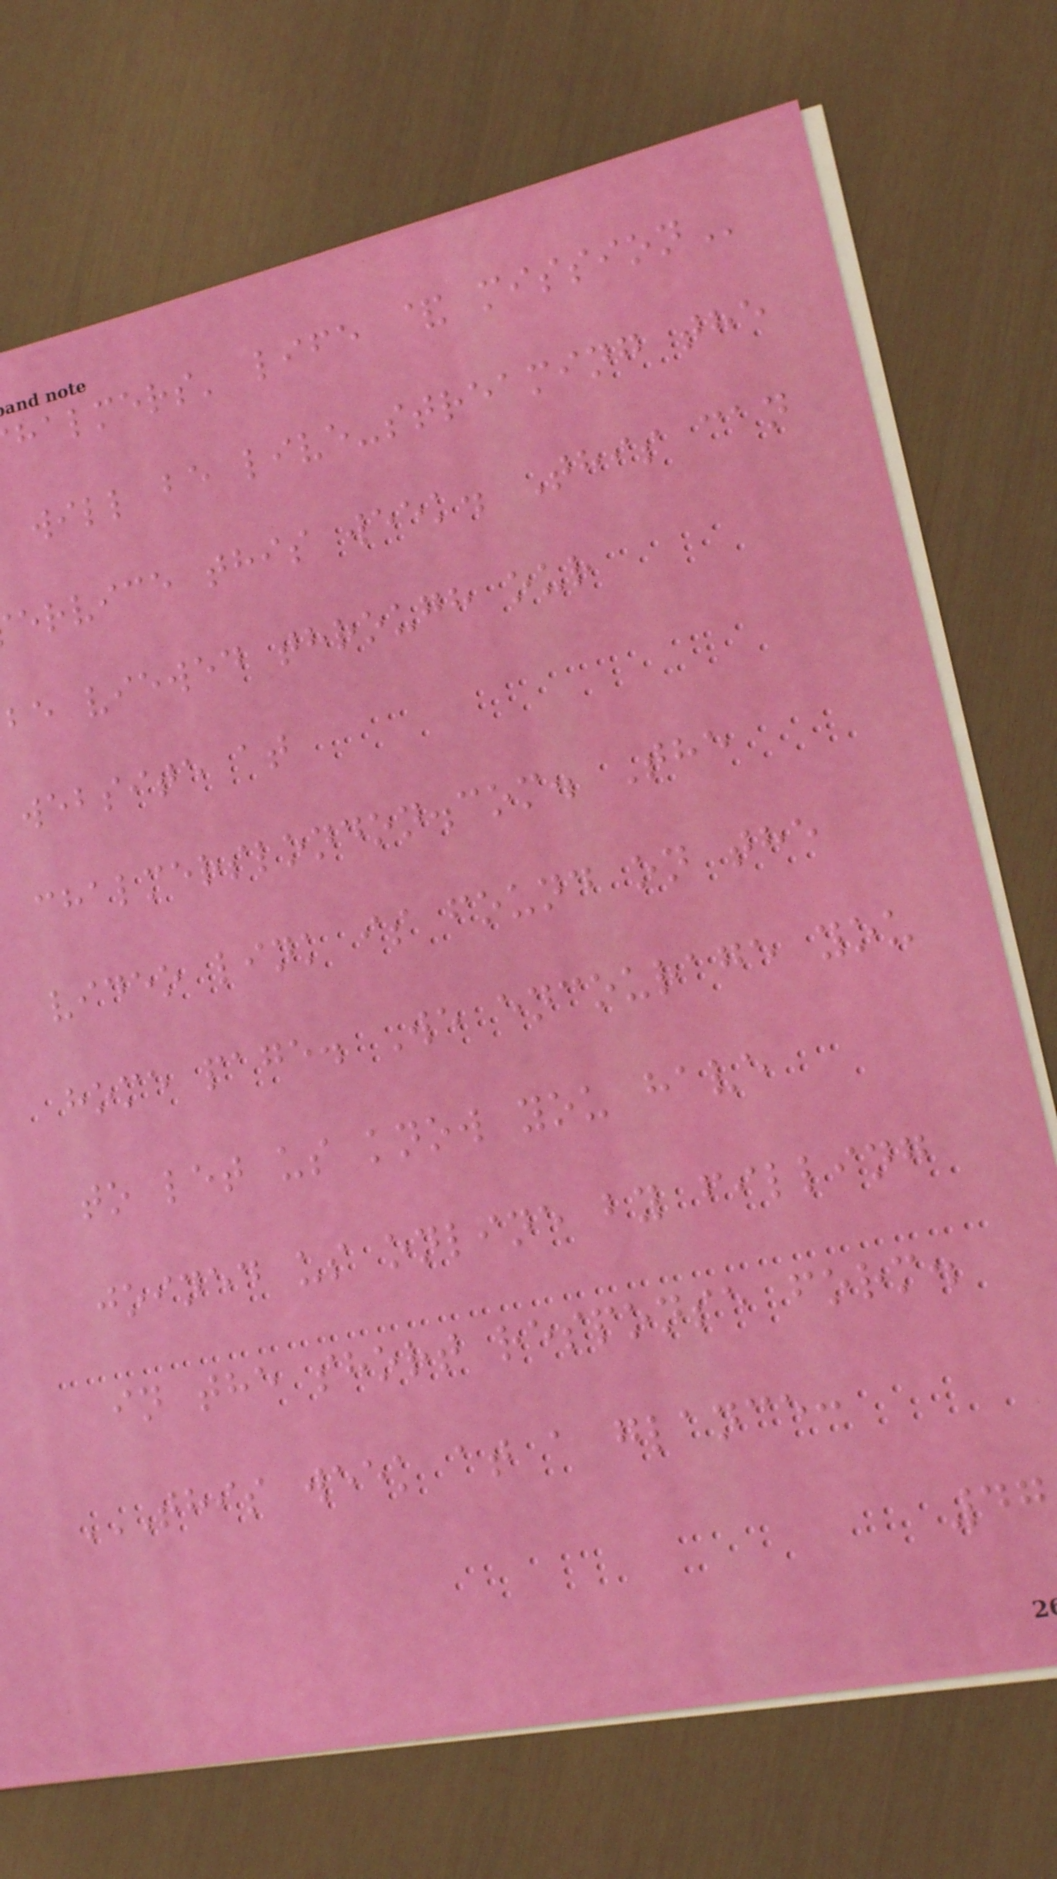halmers' life &
will be live-streaming the
ervice this week. This can
be viewed through our
website at
chalmerslondon.com. The
video link is found on the
home page. We encourage you
to let us know you have
joined us online by filling
in the short response form.
THIS WEEK AT A GLANCE:
47
